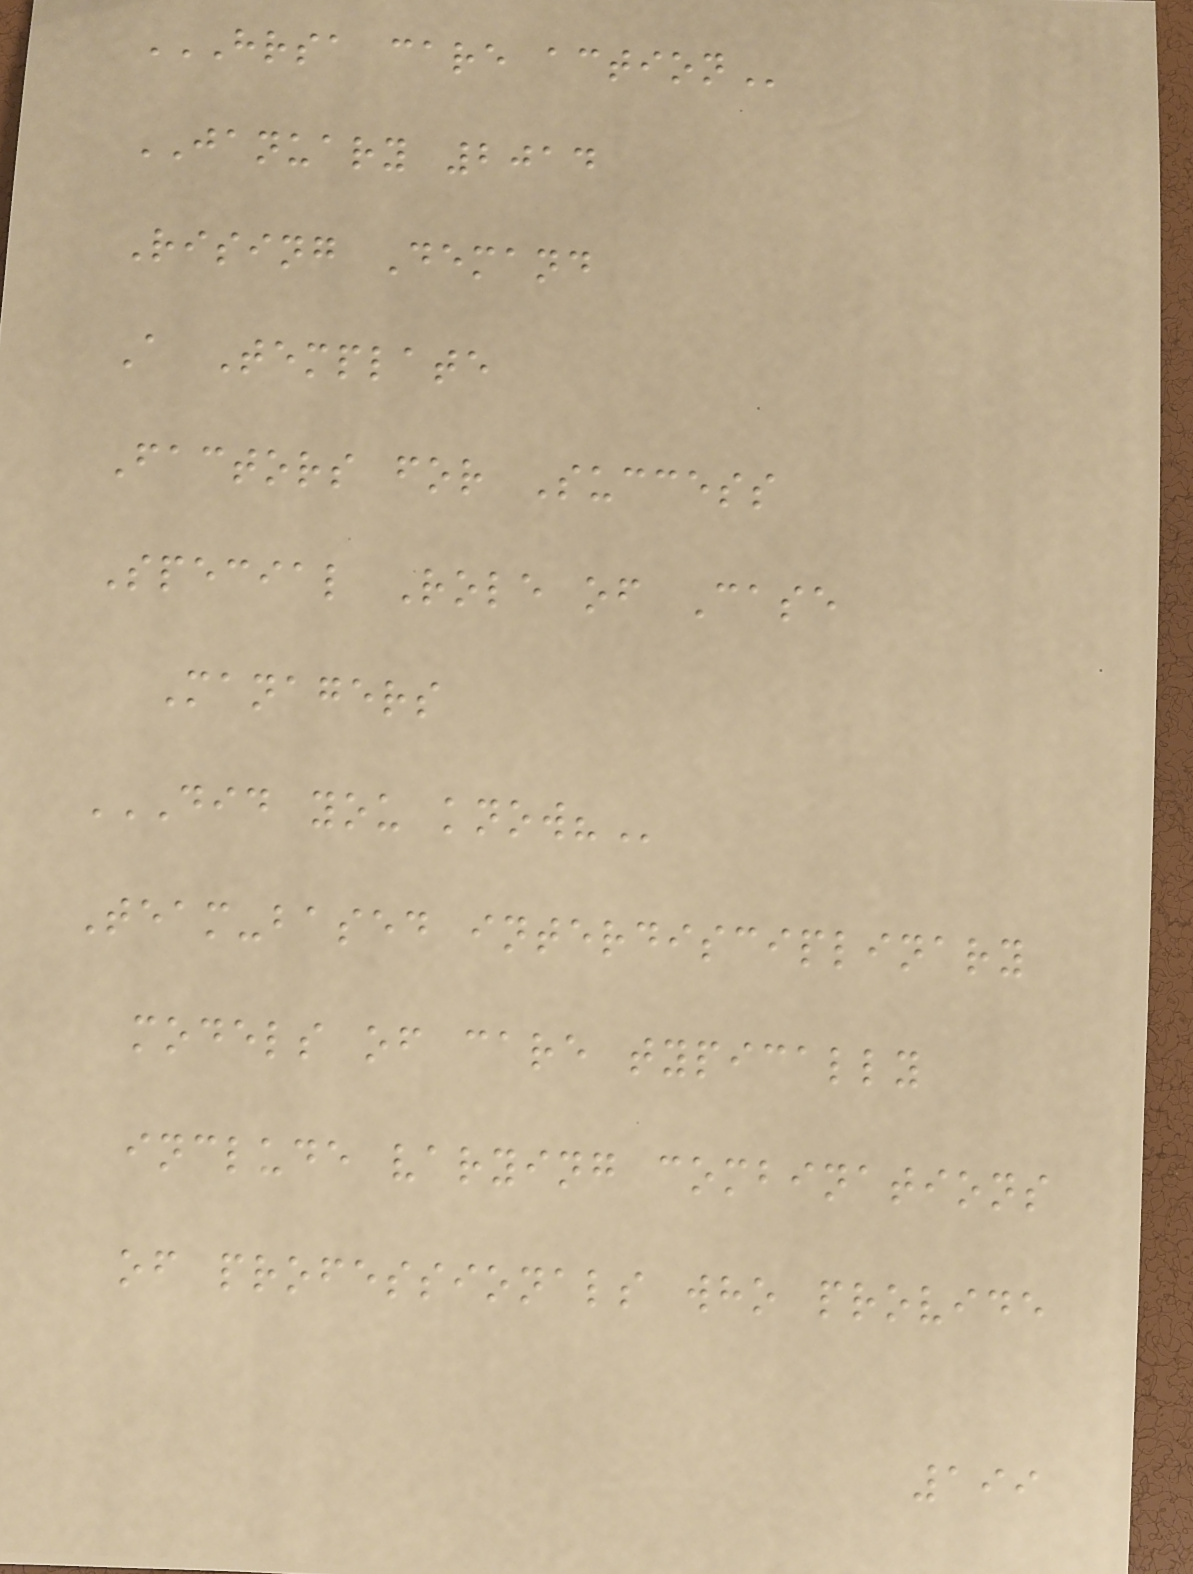HRSA CARE ACTION
JANUARY 2014
Rising Demand
A Template
Factors for Success
Special Role of Case
Managers
DID YOU KNOW?
Team-based interdisciplinary
models of care typically
include varying combinations
of professionals who provide
199
